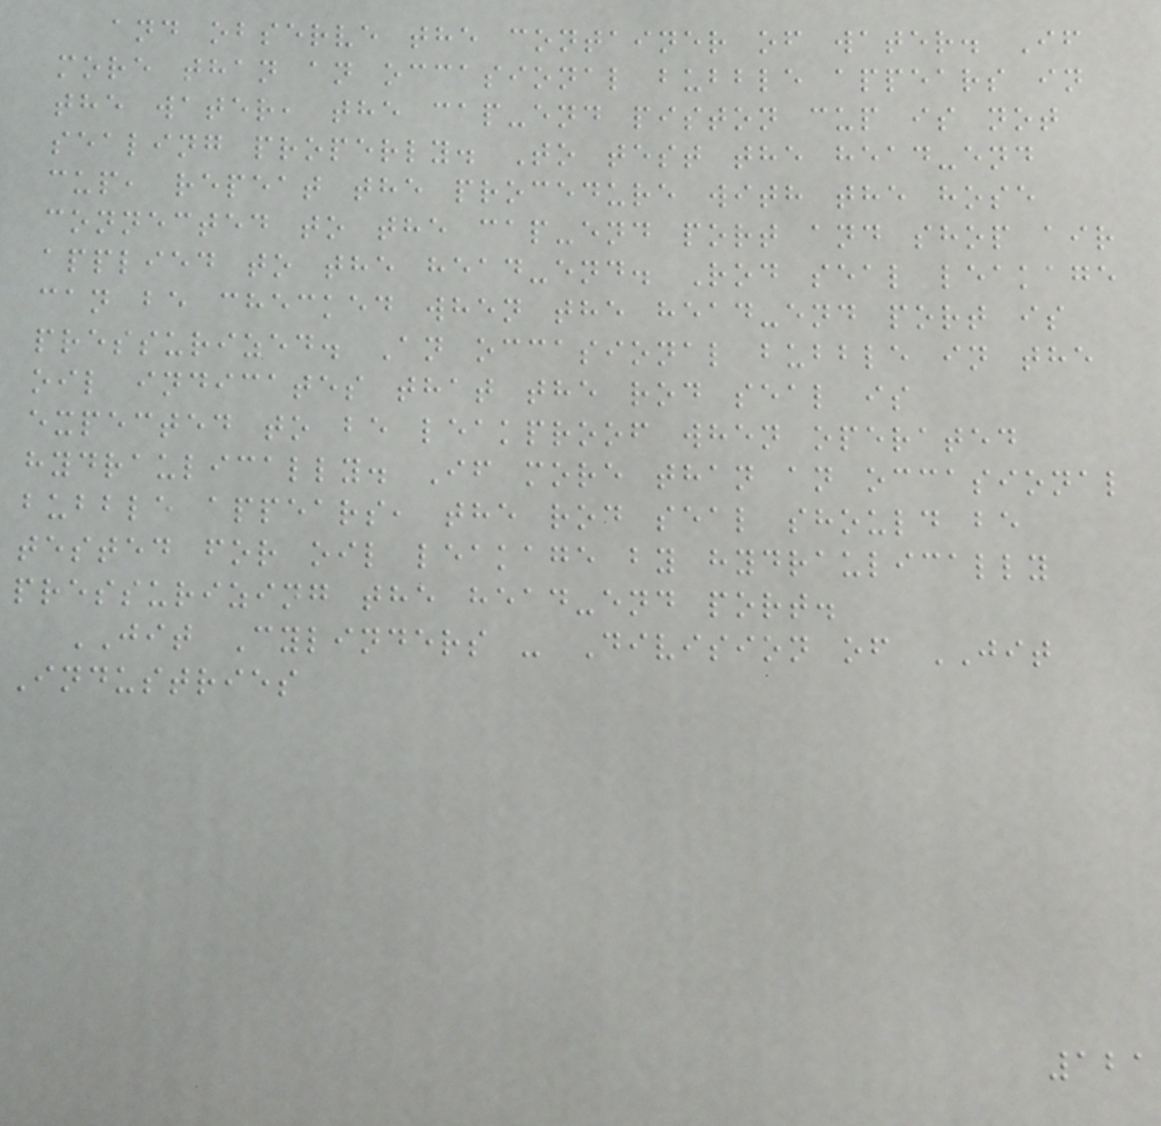and observe the container of water. If
more than an occasional bubble appears in
the water, the cap-end piston cup is not
sealing properly. To test the head-end
cup, repeat the procedure with the hose
connected to the cap-end port and shop air
applied to the head-end. Rod seal leakage
can be checked when the head-end port is
pressurized. An occasional bubble in the
oil indicates that the rod seal is
expected to be leakproof when operated
hydraulically. If more than an occasional
bubble appears, the rod seal should be
tested for oil leakage by hydraulically
pressurizing the head-end port.
JIT Cylinders - Division of JIT
Industries
121
